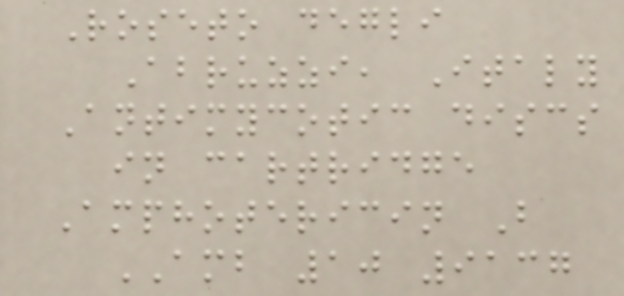Roseto degli
Abruzzi, Italy
Antimycotic discs
in cartridge
Amphotericin B
AMB 10 9137
